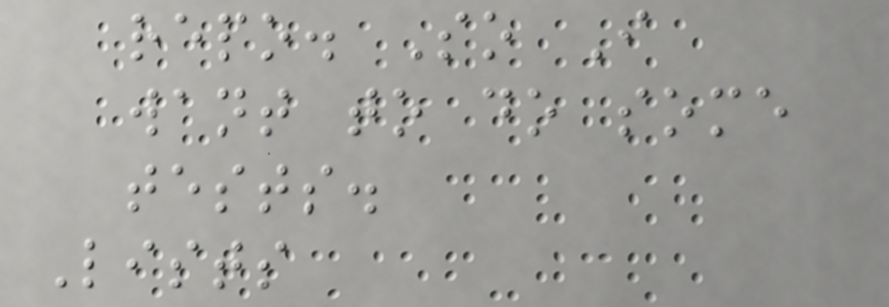repo. So I
want to do some
tests.
Lists
